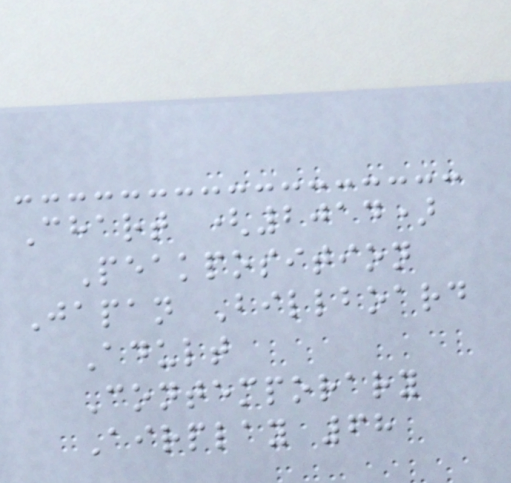Chart (2014)
Peakposition
Japan Billboard
Adult
Contemporary
Airplay 68
